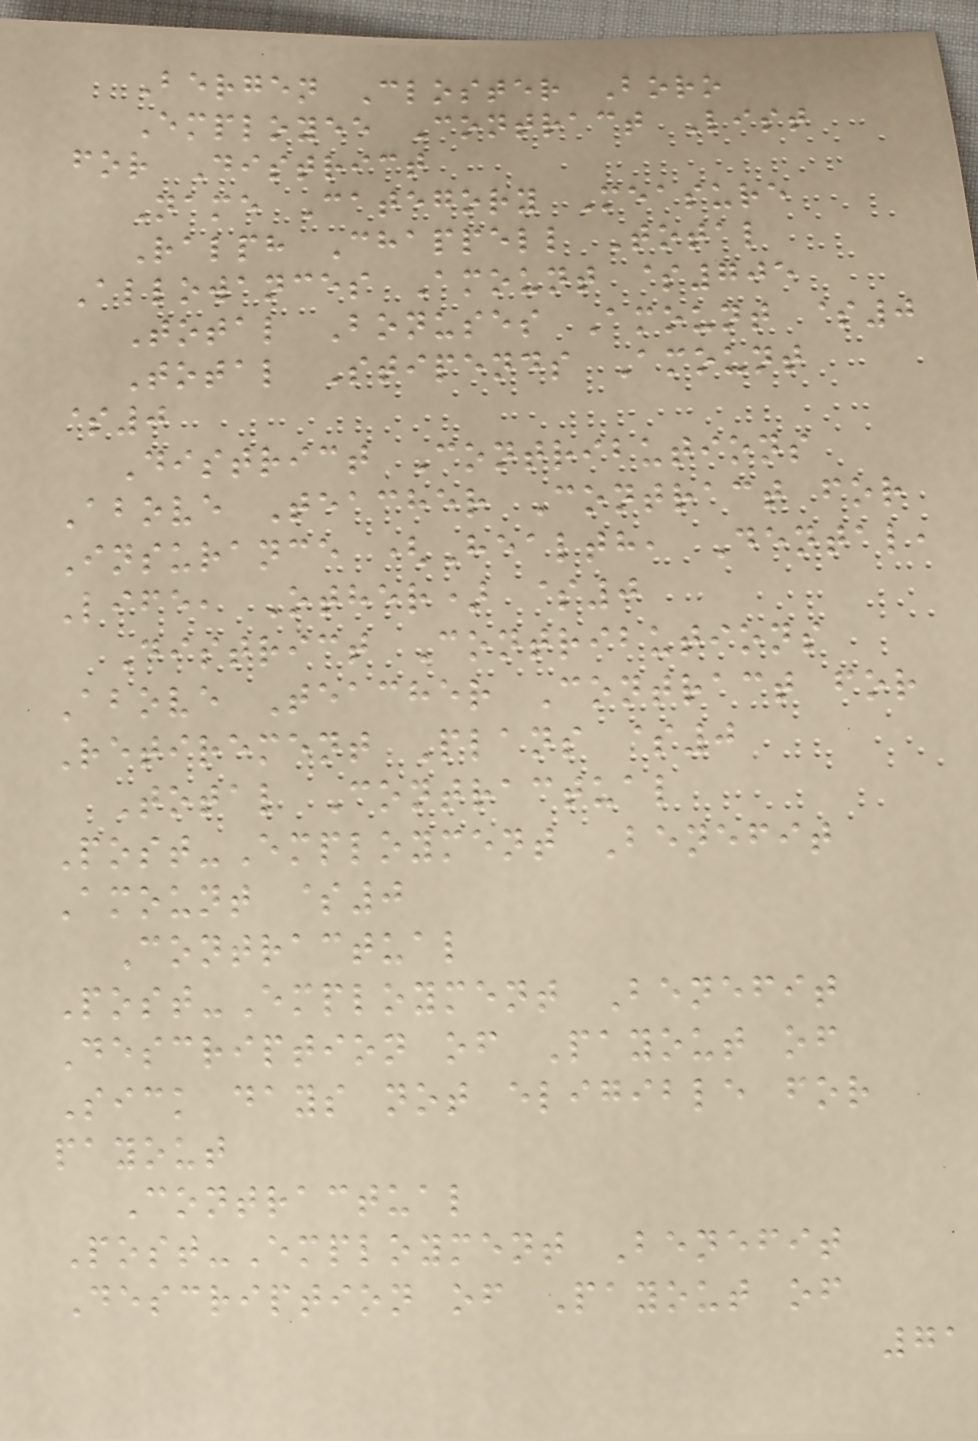Bergen Closter Boro
Employee Contract List
for District
Name Category Measure
Ralph Chappell Total
Allowances Amount $705
Total Bonuses Amount $0
Total Stipends Amount
$0
District Contributions
Above Teacher Contract for
Insurance (Health, Dental,
Life, Other) $0
District Contributions
Above Teacher Contract for
Retirement Plans $0
Total Contractual
Post-Employment Benefit
Amount $0
Contractual
Post-Employment Benefit
Description of Payout of
Sick days not eligible for
payout
Contractual
Post-Employment Benefit
Description of Payout of
71
